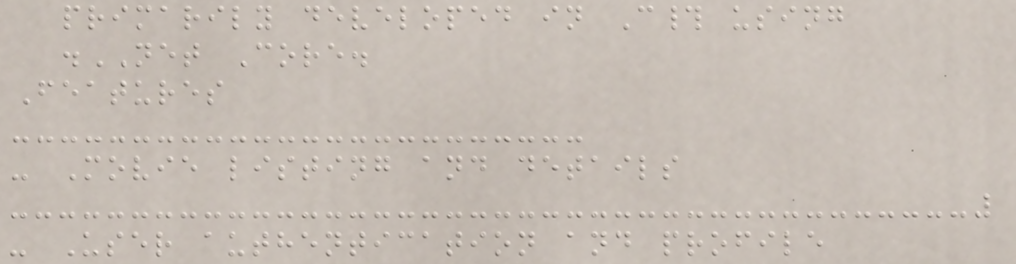primarily developed in C# using
.NET Core.
Features
- Movie listing and details
- User authentication and profile
